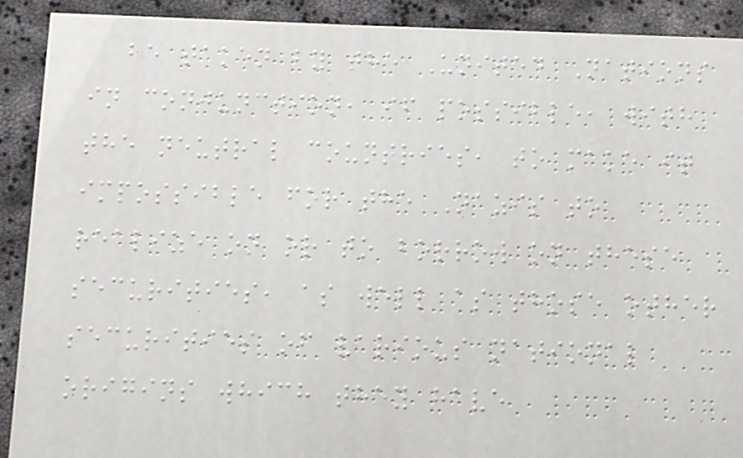be taken by the United Nations
in conjunction, if possible, with
the neutral countries, to make it
impossible for the Nazis to
realize on or to borrow on these
securities, as well as those other
securities of various national
origins which they have
